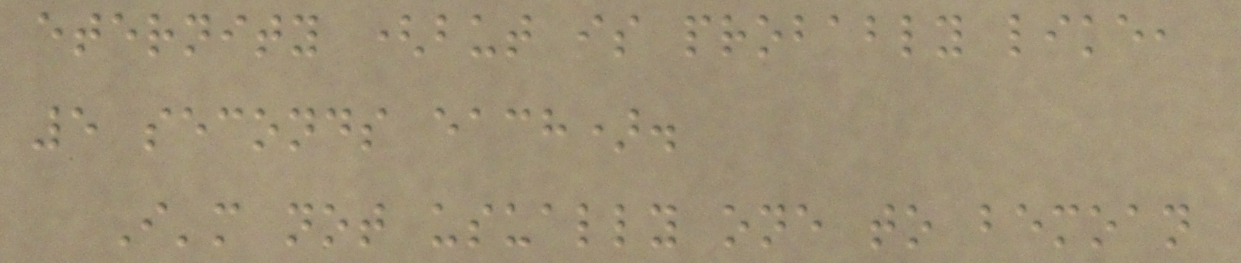eternity (but is probably like,
5 seconds each).
I'm not usually one to bemoan
